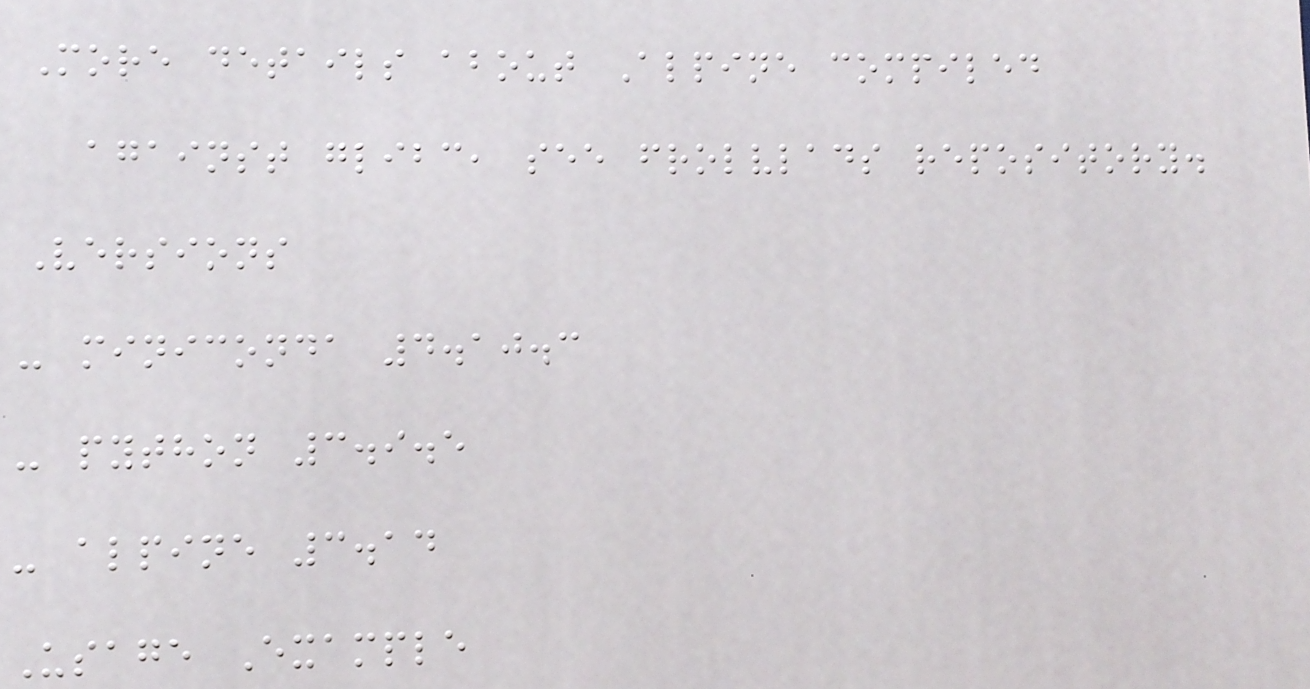More details about Alpine compiled
against glibc, see frolvlads repository.
Versions
- miniconda 4.10.3
- python 3.9.5
- alpine 3.14
Usage Example
